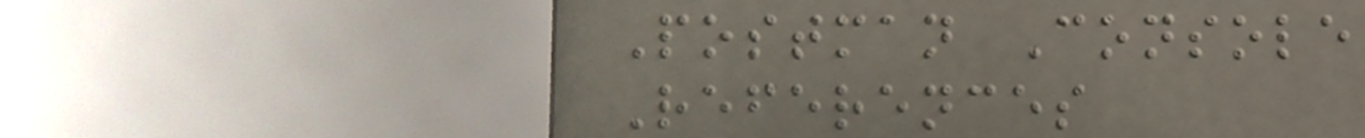Postman Console
References
